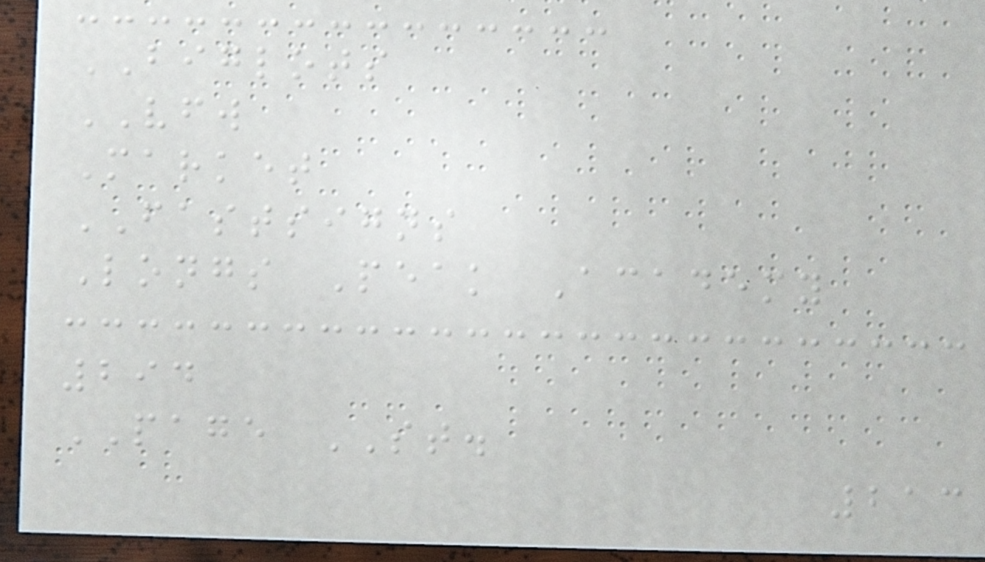BIGLOTS
VFW
Market
FASTSIGNS
Longs Peak Academy
294
PAGE ST.
213
